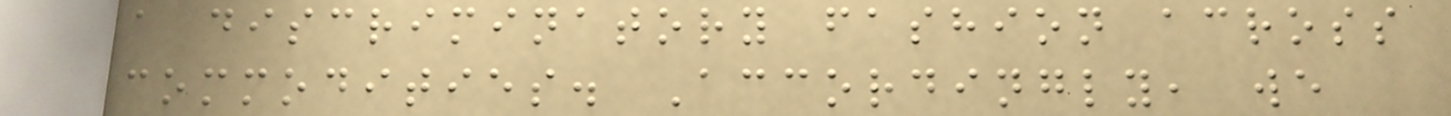a discriminatory fashion across
commodities. Accordingly, we
